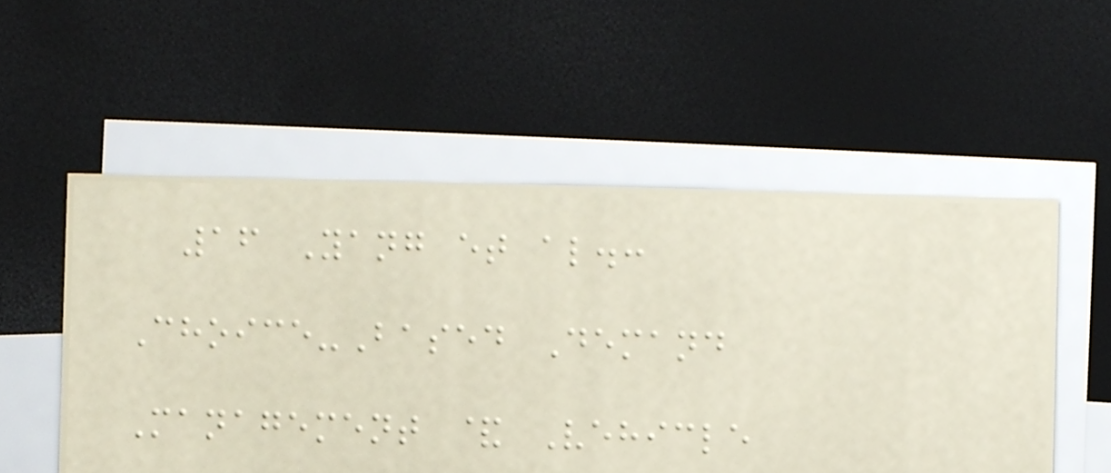16 Yang et al.:
Choice-Based Demand
Management & Vehicle
